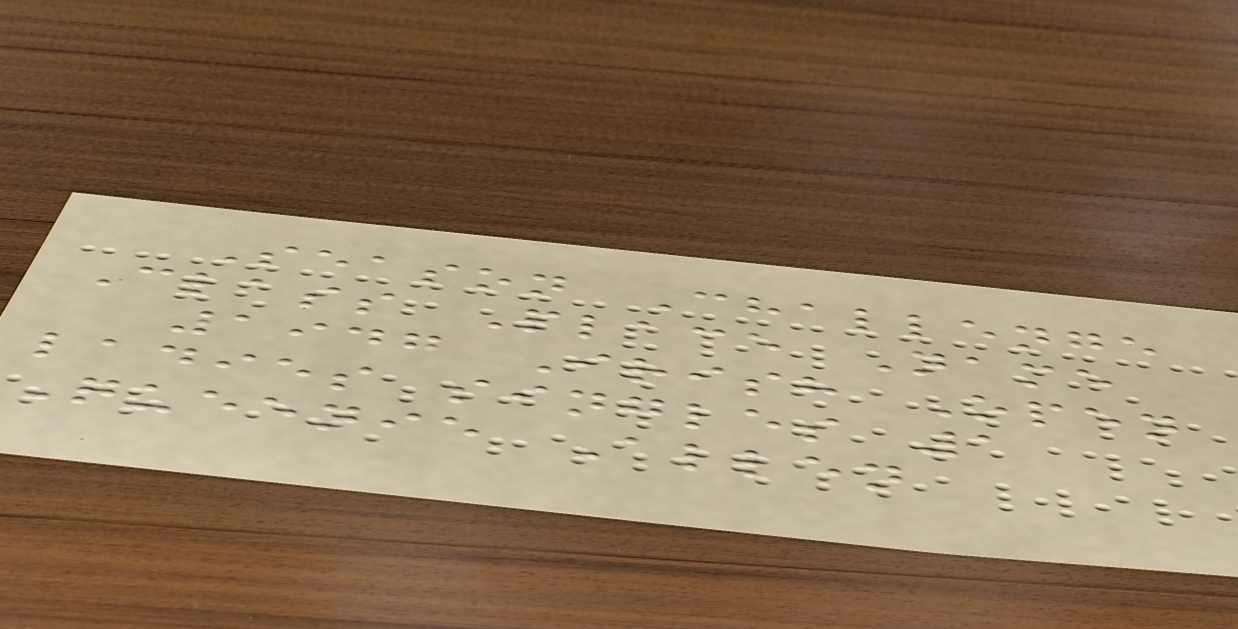Season Challenge
Class Place Name
1947 Irish Open
ladies singles 1
Queenie Allen
